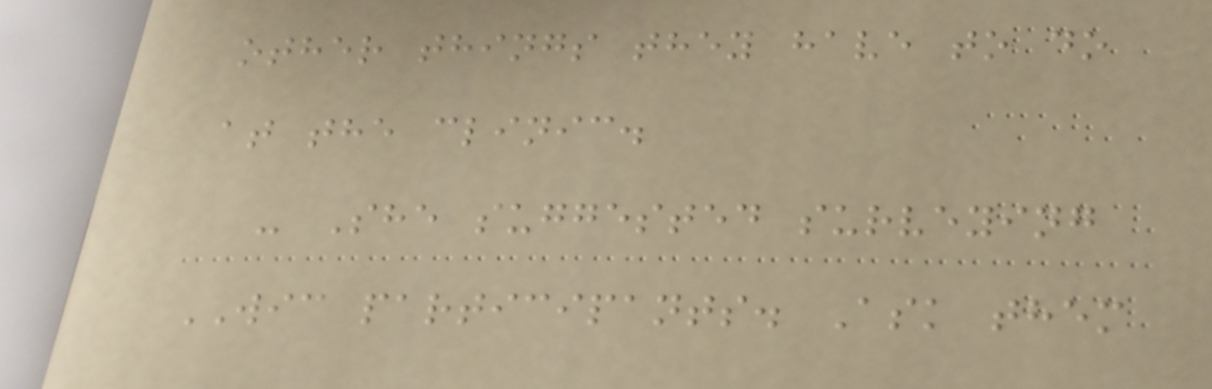other things they have to do
at the clinic.
- She suggested surveying
WIC participants. Ask them
